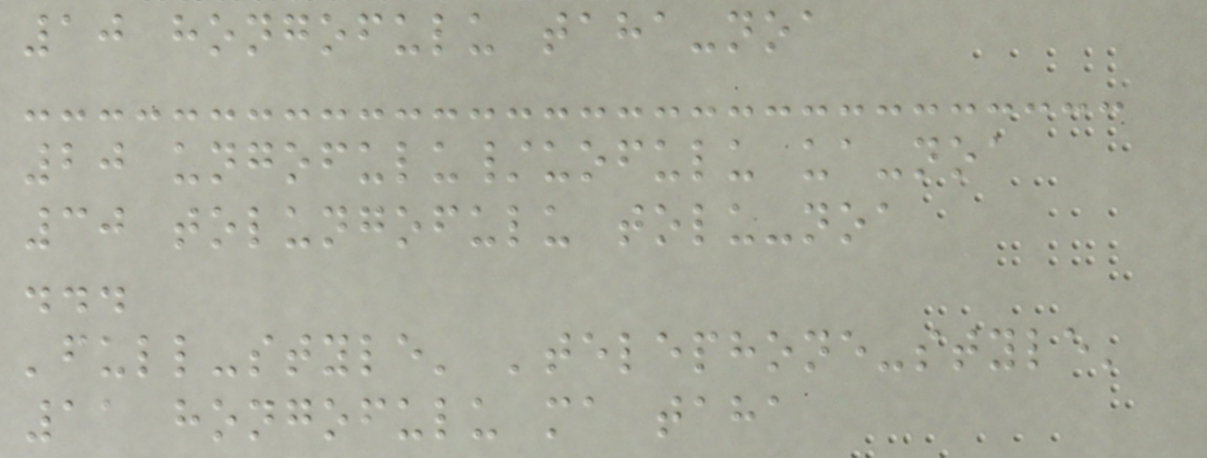10 hongofulu taha-noa
20 ungofulu/uofulu ua-noa
30 tolungofulu tolu-noa
...
'full-style' 'telephone-style'
11 hongofulu ma taha
